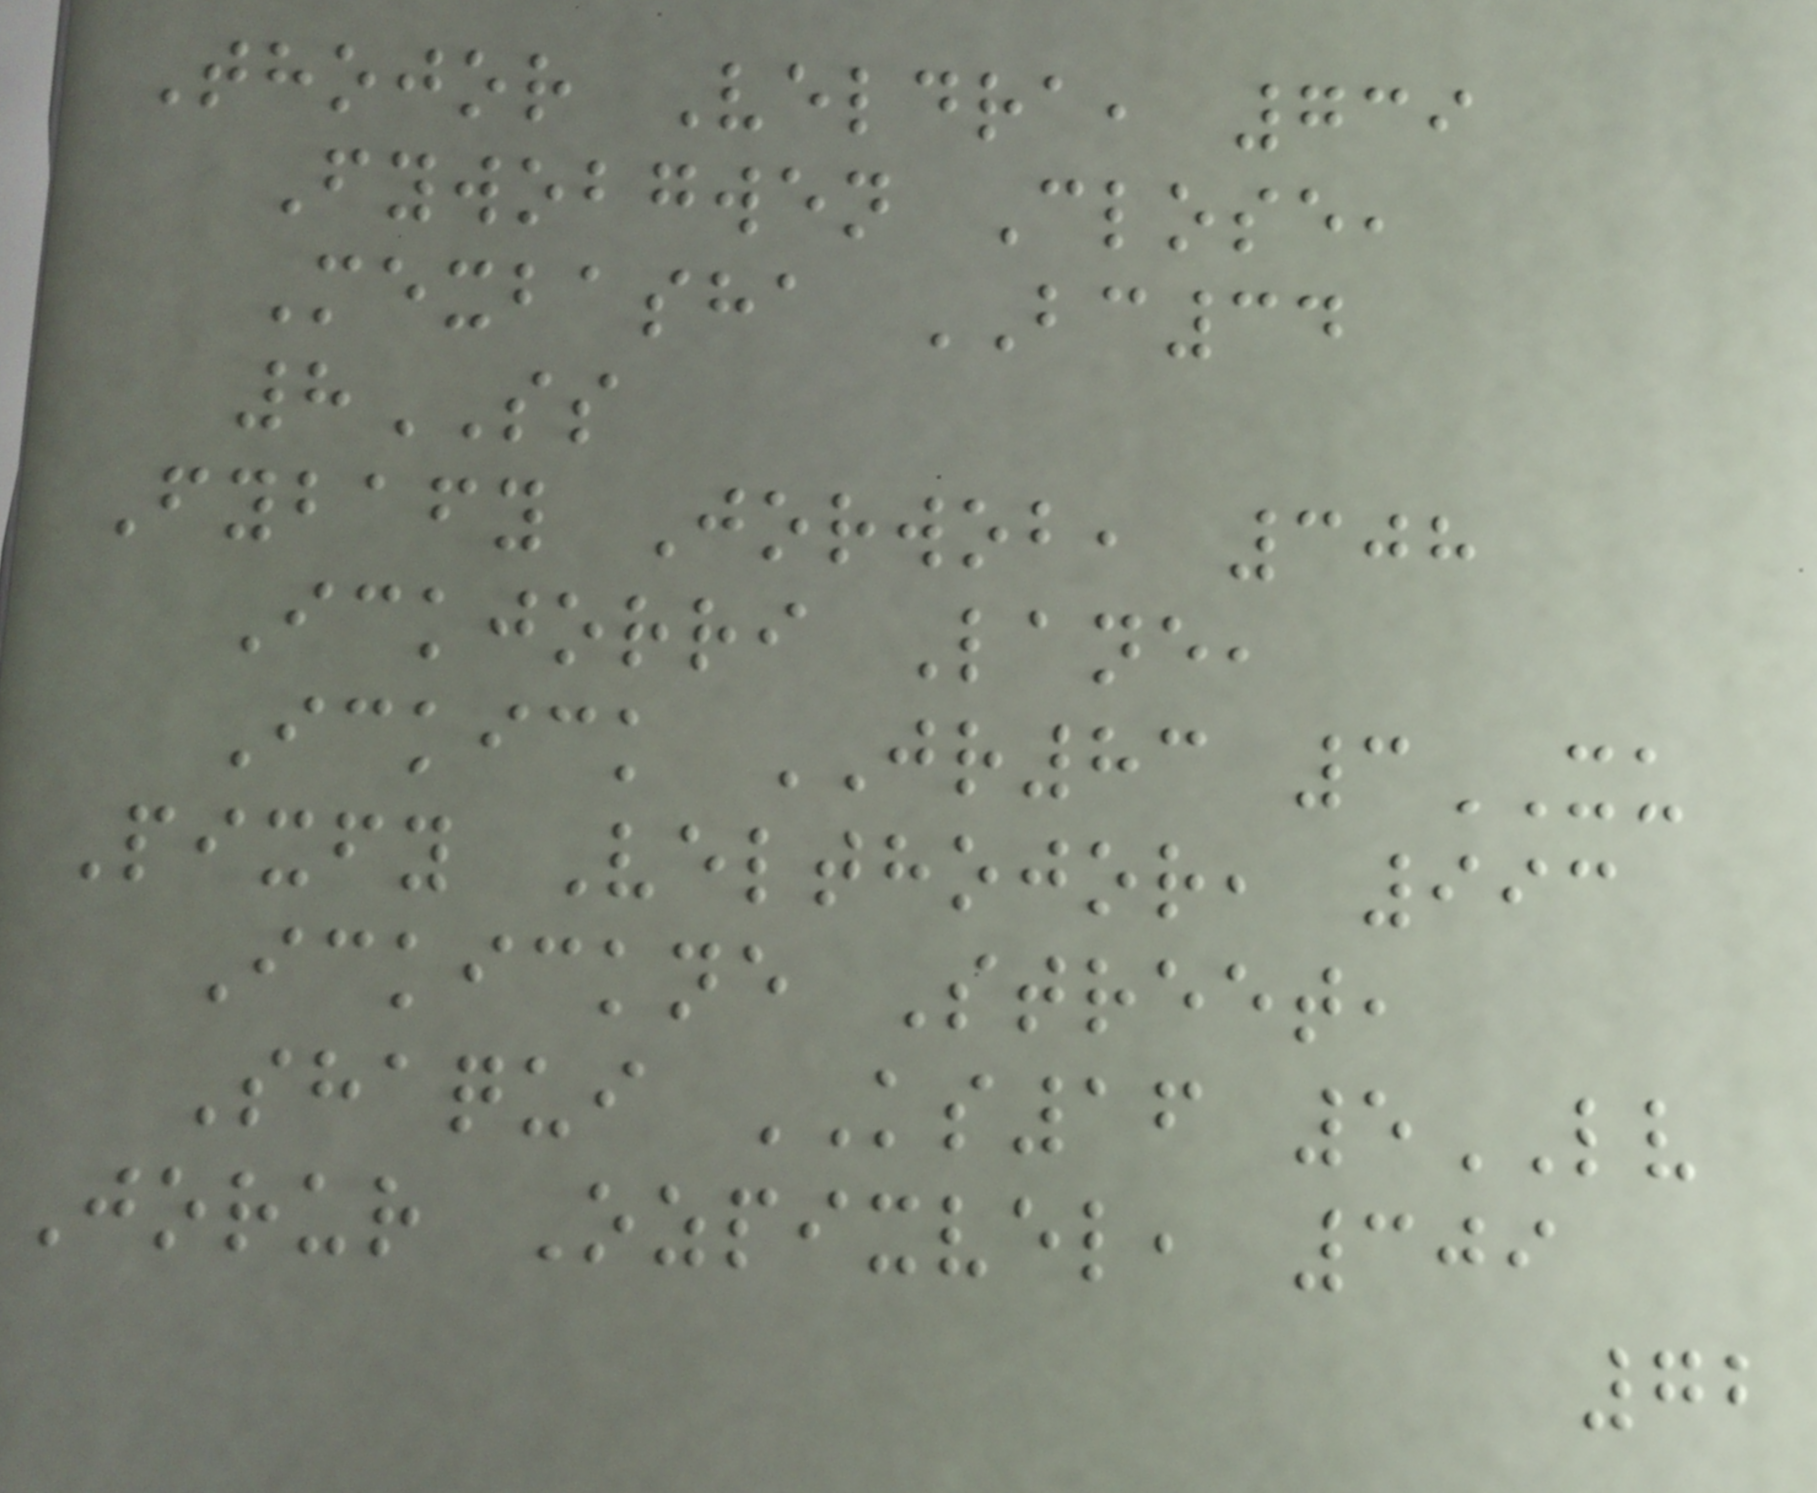Thojor Veldra, 739
Fywobgwen Close,
Mexbasha BC34
8SS
Fybafy Jorwob, 308
Ickjorri Lane,
Ickick JR83 3XU
Pixfy Velthojor, 993
Ickickne Street,
Shaqui KS16 5LV
Jorur Ozpixvel, 309
72
